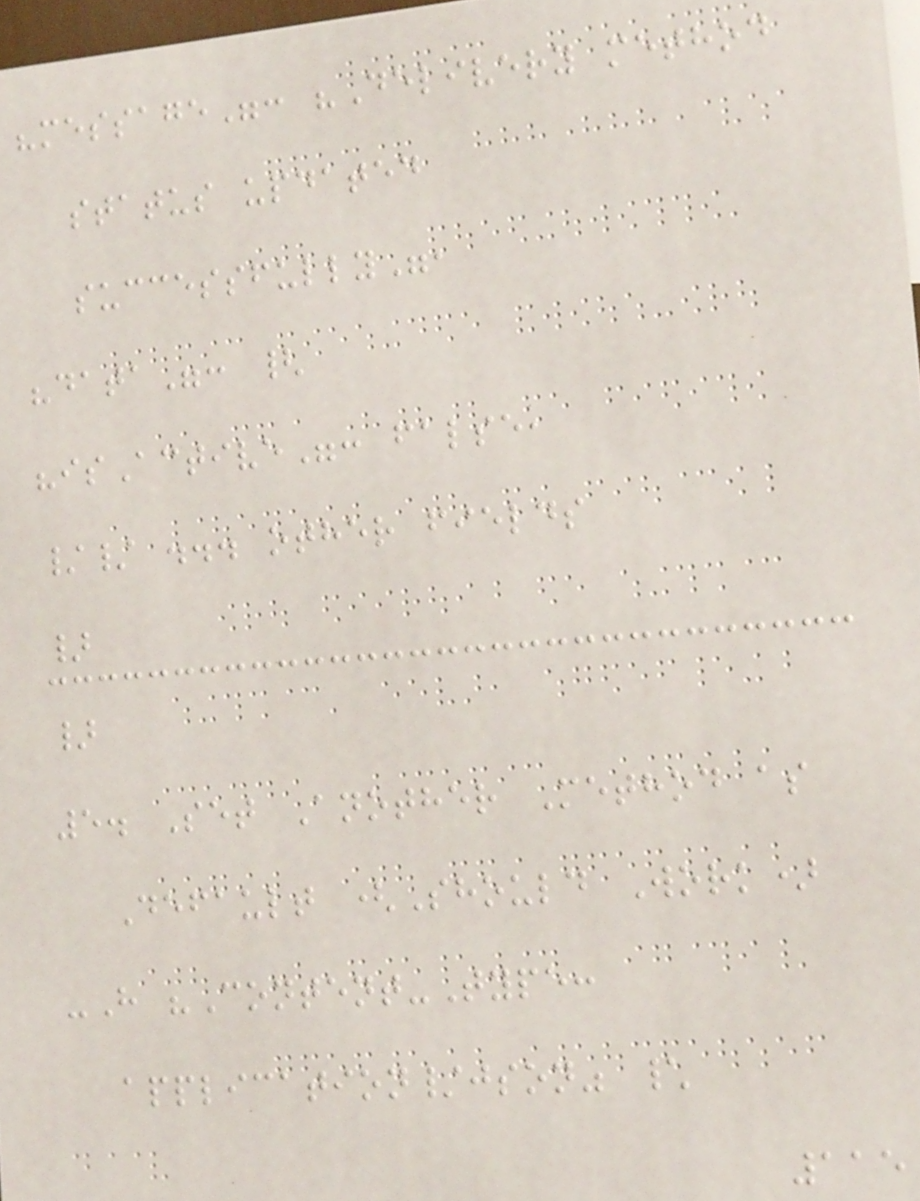"message": "Delivery method
status updated
successfully",
"data": {
"isActive": false,
// ... other fields
}
}
5. Set Another Method as
Default (Should Work)
-H "Content-Type:
application/json" \
115
